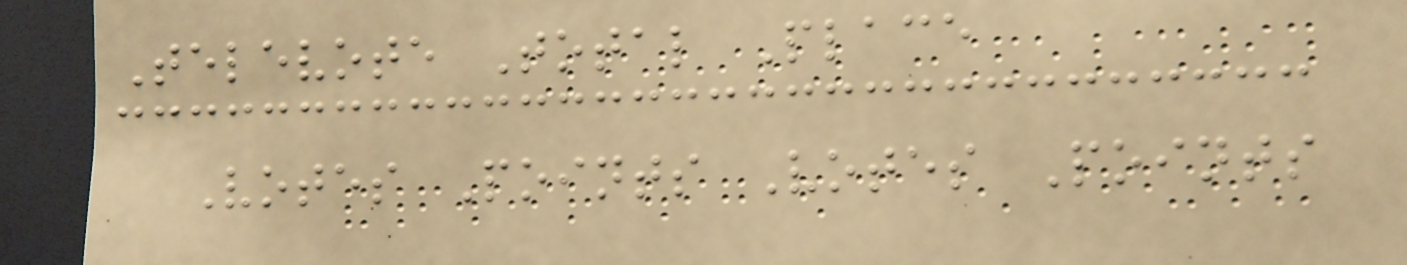Televote Total Place
Votes Points Votes Points
